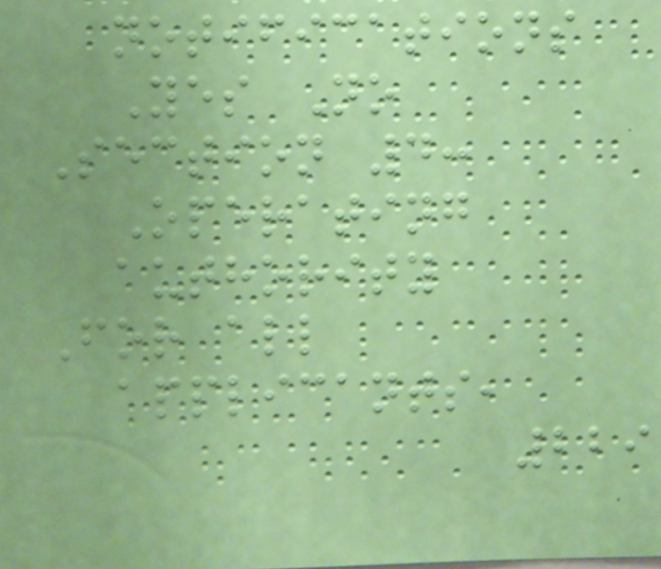notifications
Yes No
Section 4:
Operating
authority
For all
applicants,
229
